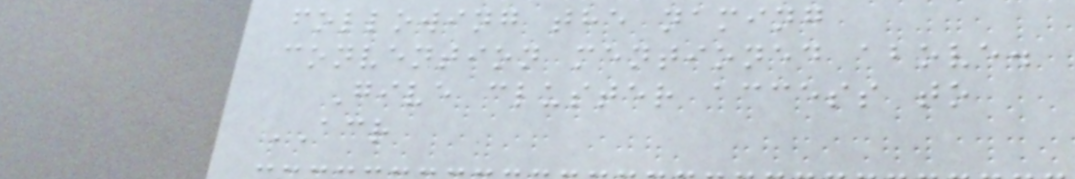following the naming
convention mentioned above.
Give cluster access to
ACR
